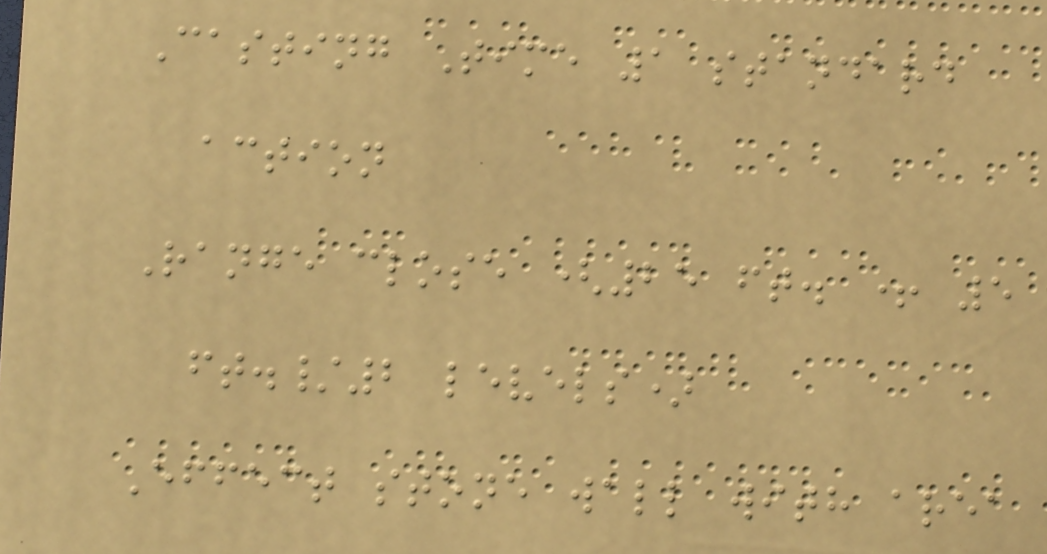Casting Time 1 standard
action
Range close (25 ft. + 5
ft./2 levels)
Effect stone wall with area
